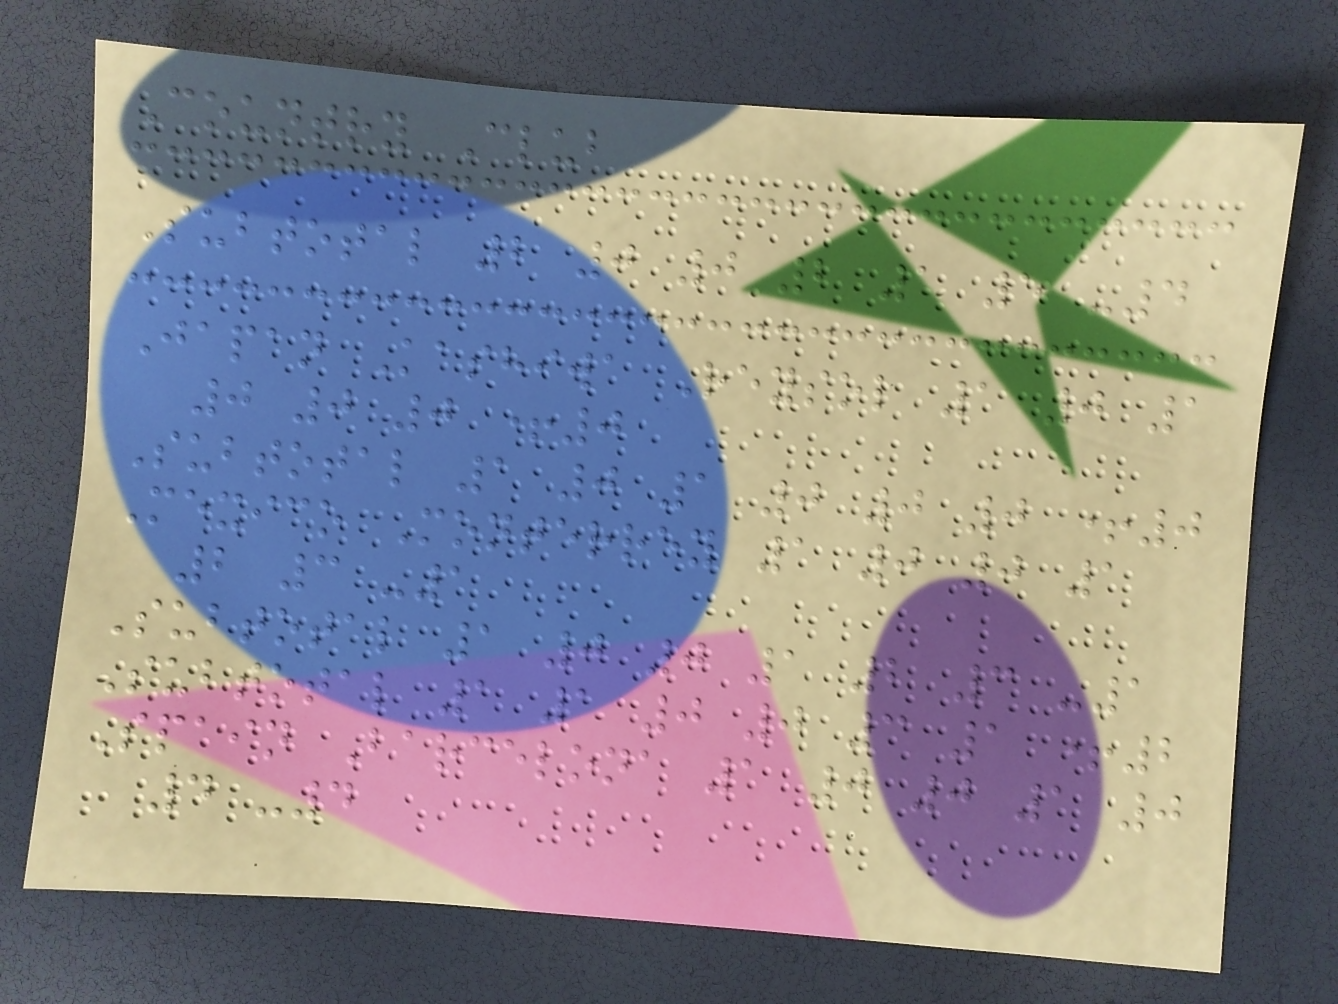Country Club
Subtotal 2 0 0 2 1 5 -4
Japan Kashiwa Reysol 1 0 1
0 0 0 +0
Subtotal 1 0 1 0 0 0 +0
Mexico Monterrey 1 0 0 1
2 3 -1
Subtotal 1 0 0 1 2 3 -1
Subtotal 1 1 0 0 3 1 +2
Spain Barcelona 1 0 0 1 0
4 -4
